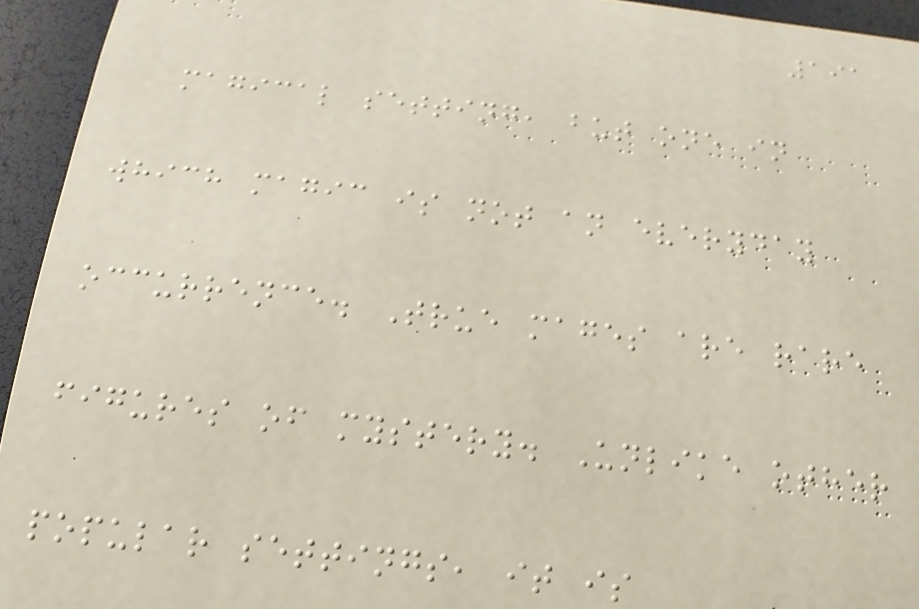191
magical setting, but one in
which magic is not an everyday
occurrence. True mages are rare
figures of mystery. Unlike other
popular settings, it is
